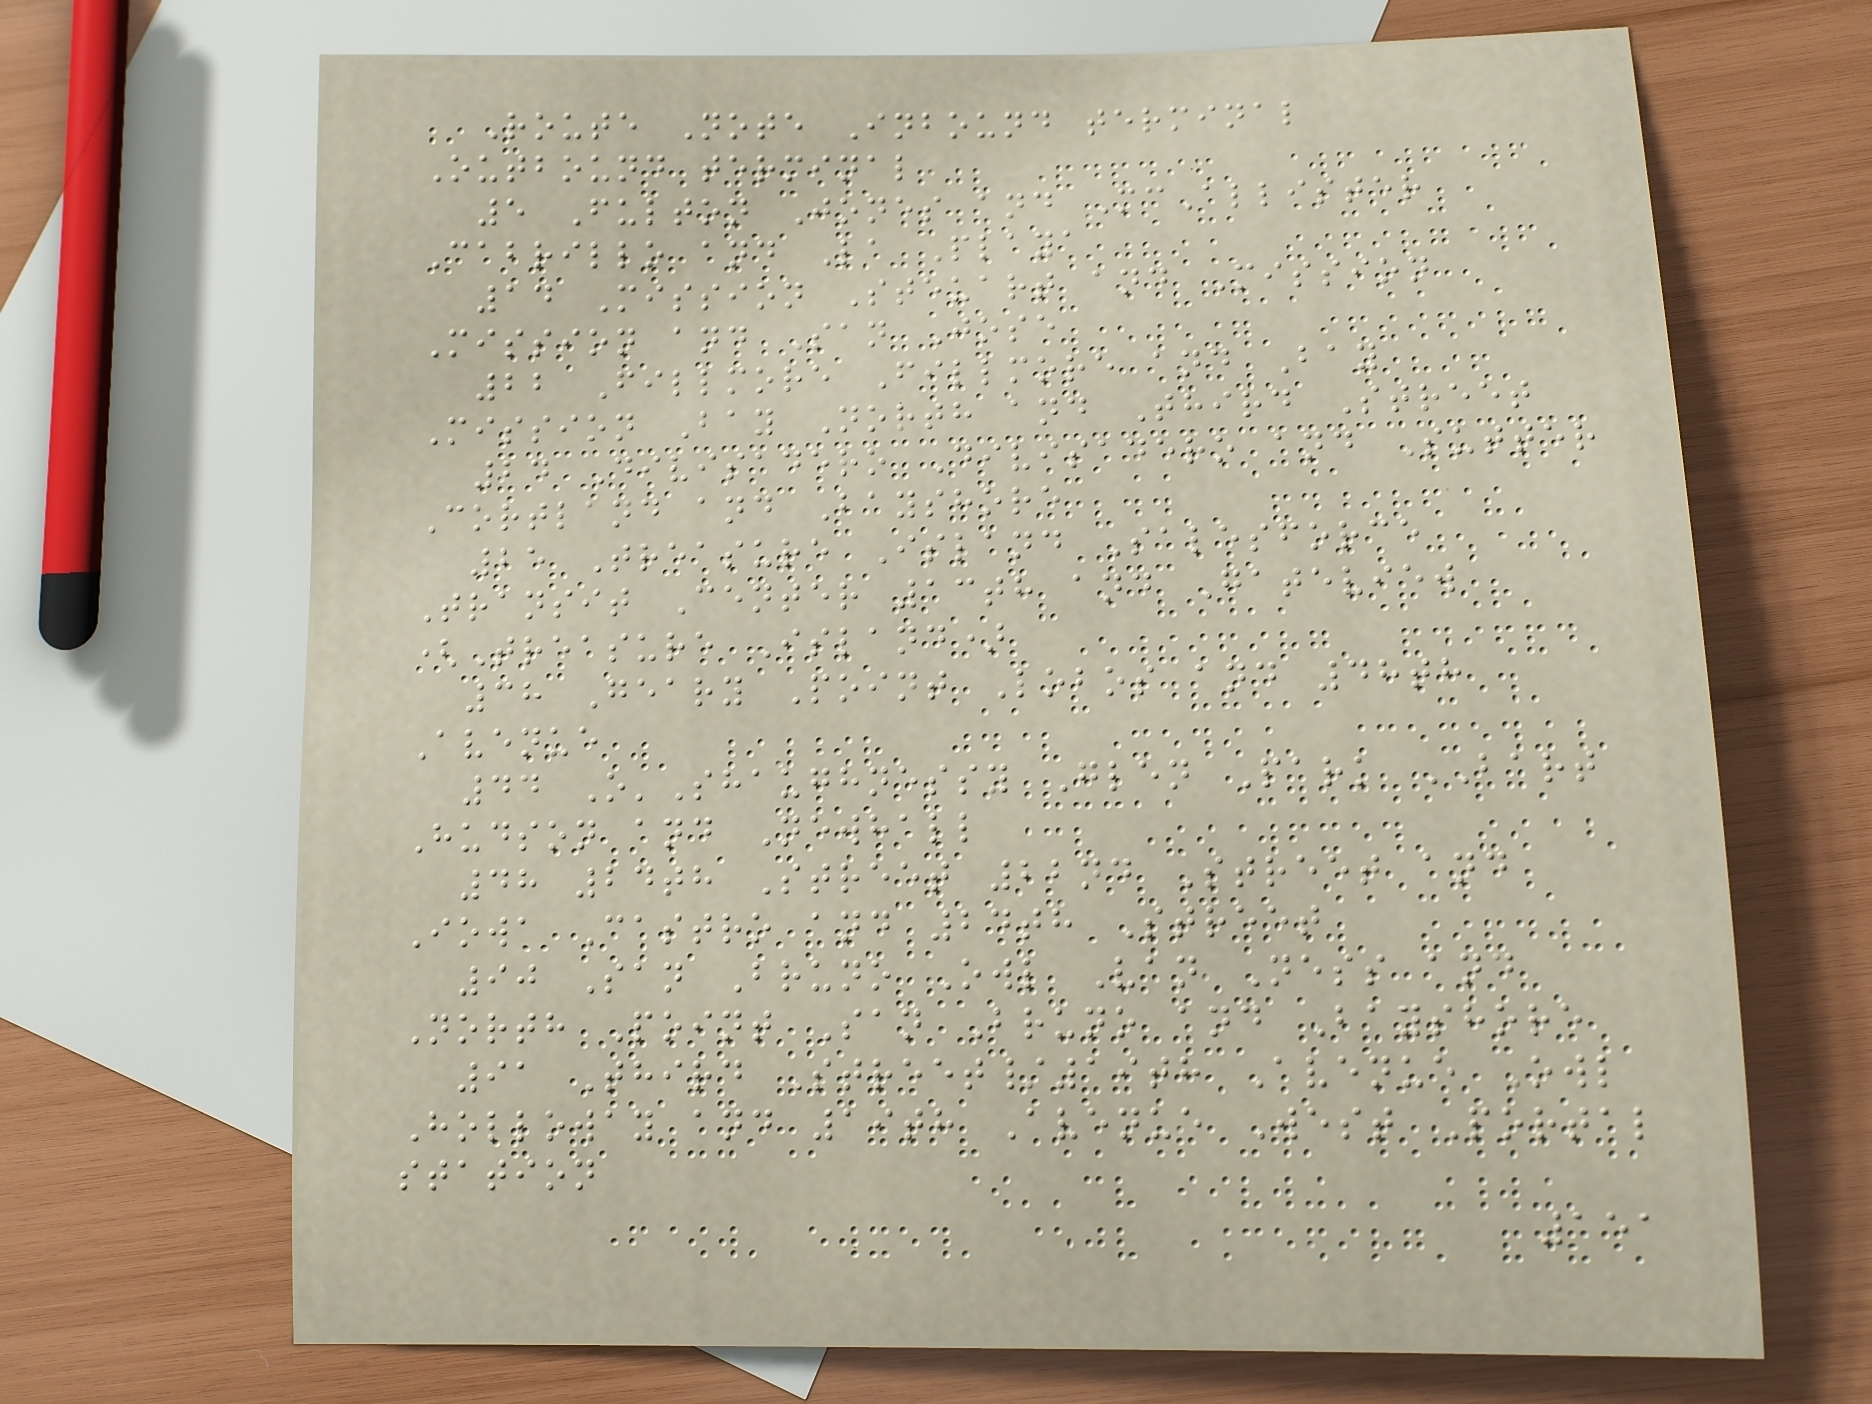Route Note Inbound terminal
Outbound terminal
5 Fulton Jones and McAllister
Cabrillo and La Playa
14 Mission Steuart and Mission
Mission and San Jose
22 Fillmore Fillmore and Bay
Mission Bay North and Third Street
24 Divisadero Divisadero and Sutter
Cortland and Bayshore
25 Treasure Island Salesforce
Transit Center 13th and Gateview
(Treasure Island)
38 Geary Point Lobos and 48th
Avenue
44 O'Shaughnessy Glen Park BART
Hudson and Newhall
48 24th Street 22nd Street and
Iowa Castro and 24th Street
90 San Bruno Owl Van Ness and
North Point San Bruno and Bayshore
91 Third Street/19th Avenue Owl
Holloway and 19th Avenue West Portal
station
151
